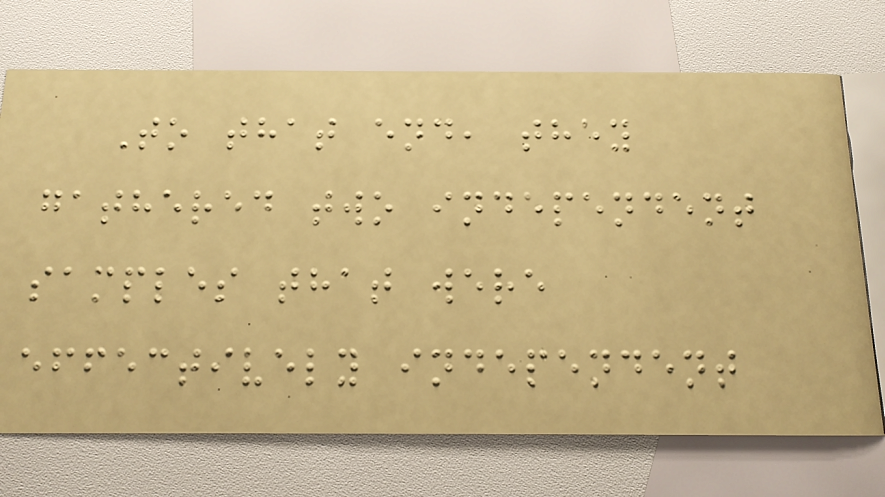To that end, they
gathered two independent
samples that were
effectively independent
